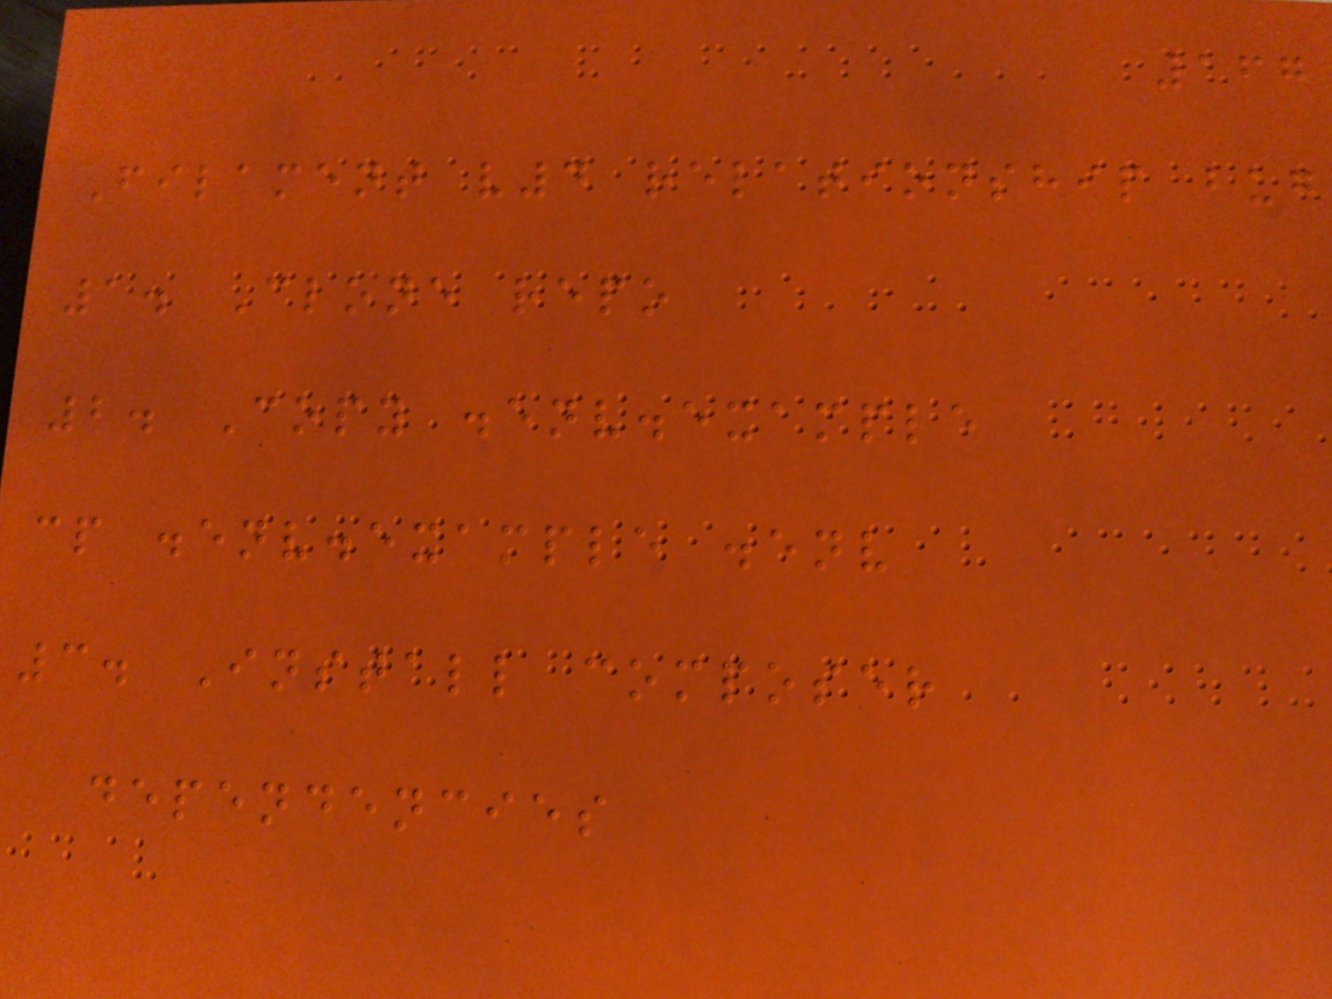167
Filament v4 relationship bug
1. Clone repo
2. Copy .env.example
cp .env.example .env
3. Install composer
dependencies
